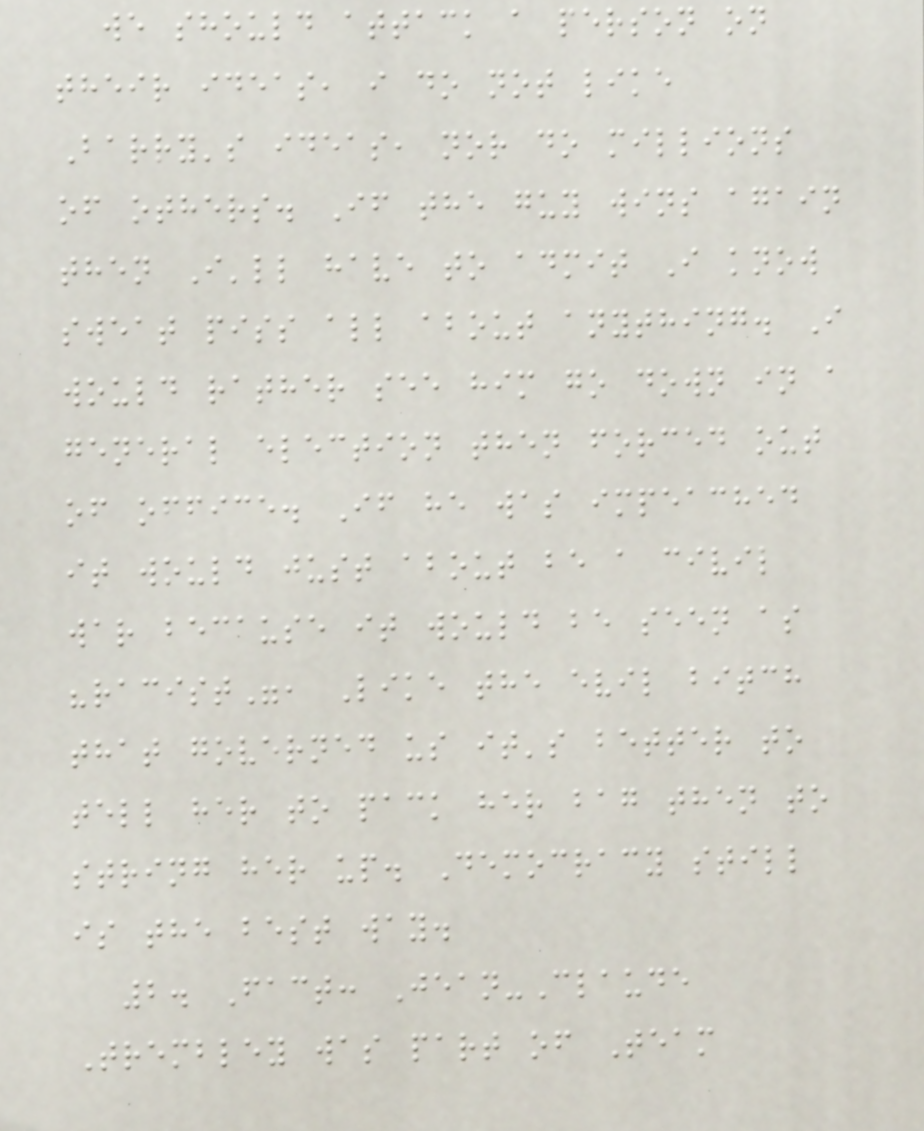we should attack a person on
their ideas, i do not like
Barry's ideas, nor do millions
of others. If the guy wins again
then I'll have to admit I know
sweat piss all about anything. I
would rather see him go down in a
general election then forced out
of office. If he was impeached
it would just about be a civil
war because it would be seen as
"racist", Like the evil bitch
that governed us it's better to
tell her to pack her bag then to
string her up. Democracy still
is the best way.
2. Fact: Jean-Claude
Trembley was part of Team
